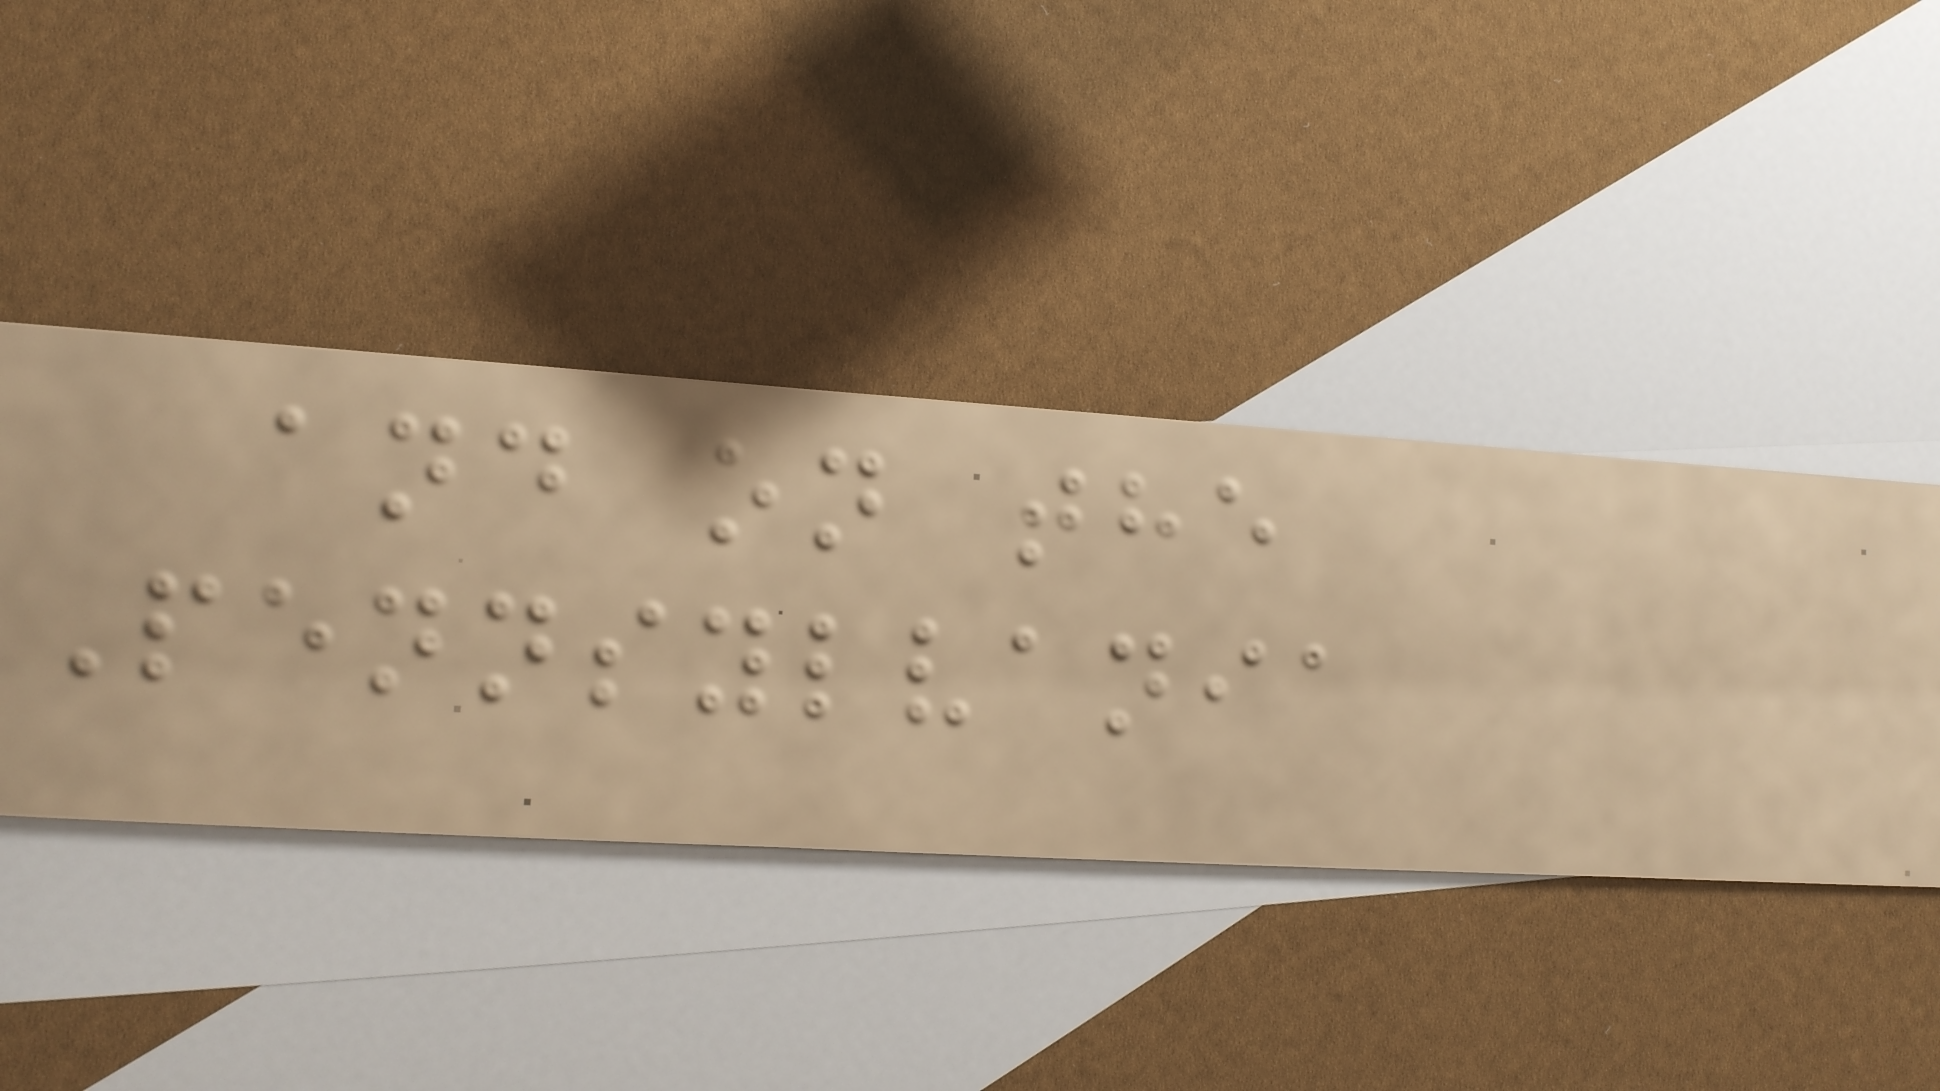and on the
Pennsylvania
